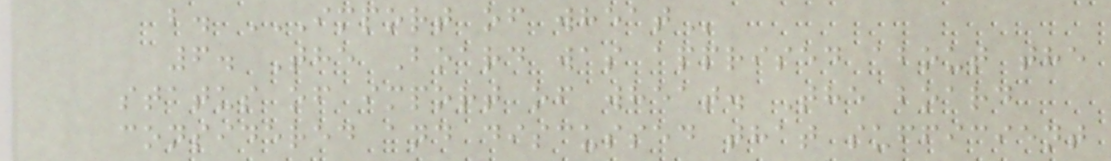b. IMPORT OF WHEAT
6. The Board was apprised about the
status of import of wheat. The board
considered and discussed that sufficient
